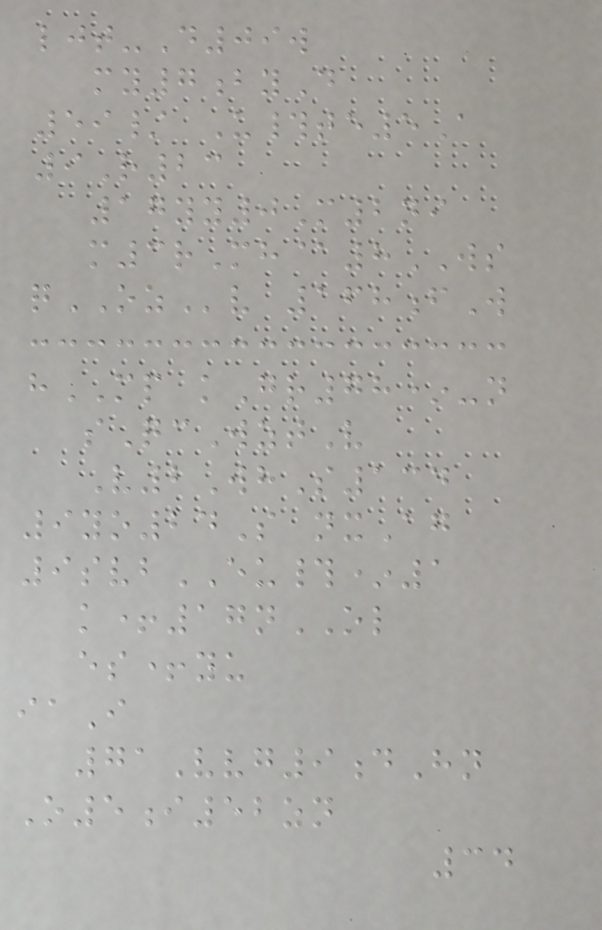ljt-D09w
my7byD
59/ U#te5A
9R23
17yy0M2ni
m3rMh@8WS
qOZv 168fW
hMP kGr78*-n
sQcWztV
V2WhS134
9yo24S nxAg
9svbEU#*1
k+17nOL
es+yu
iaI
71Vvg9dHn
O5i52zn
34
